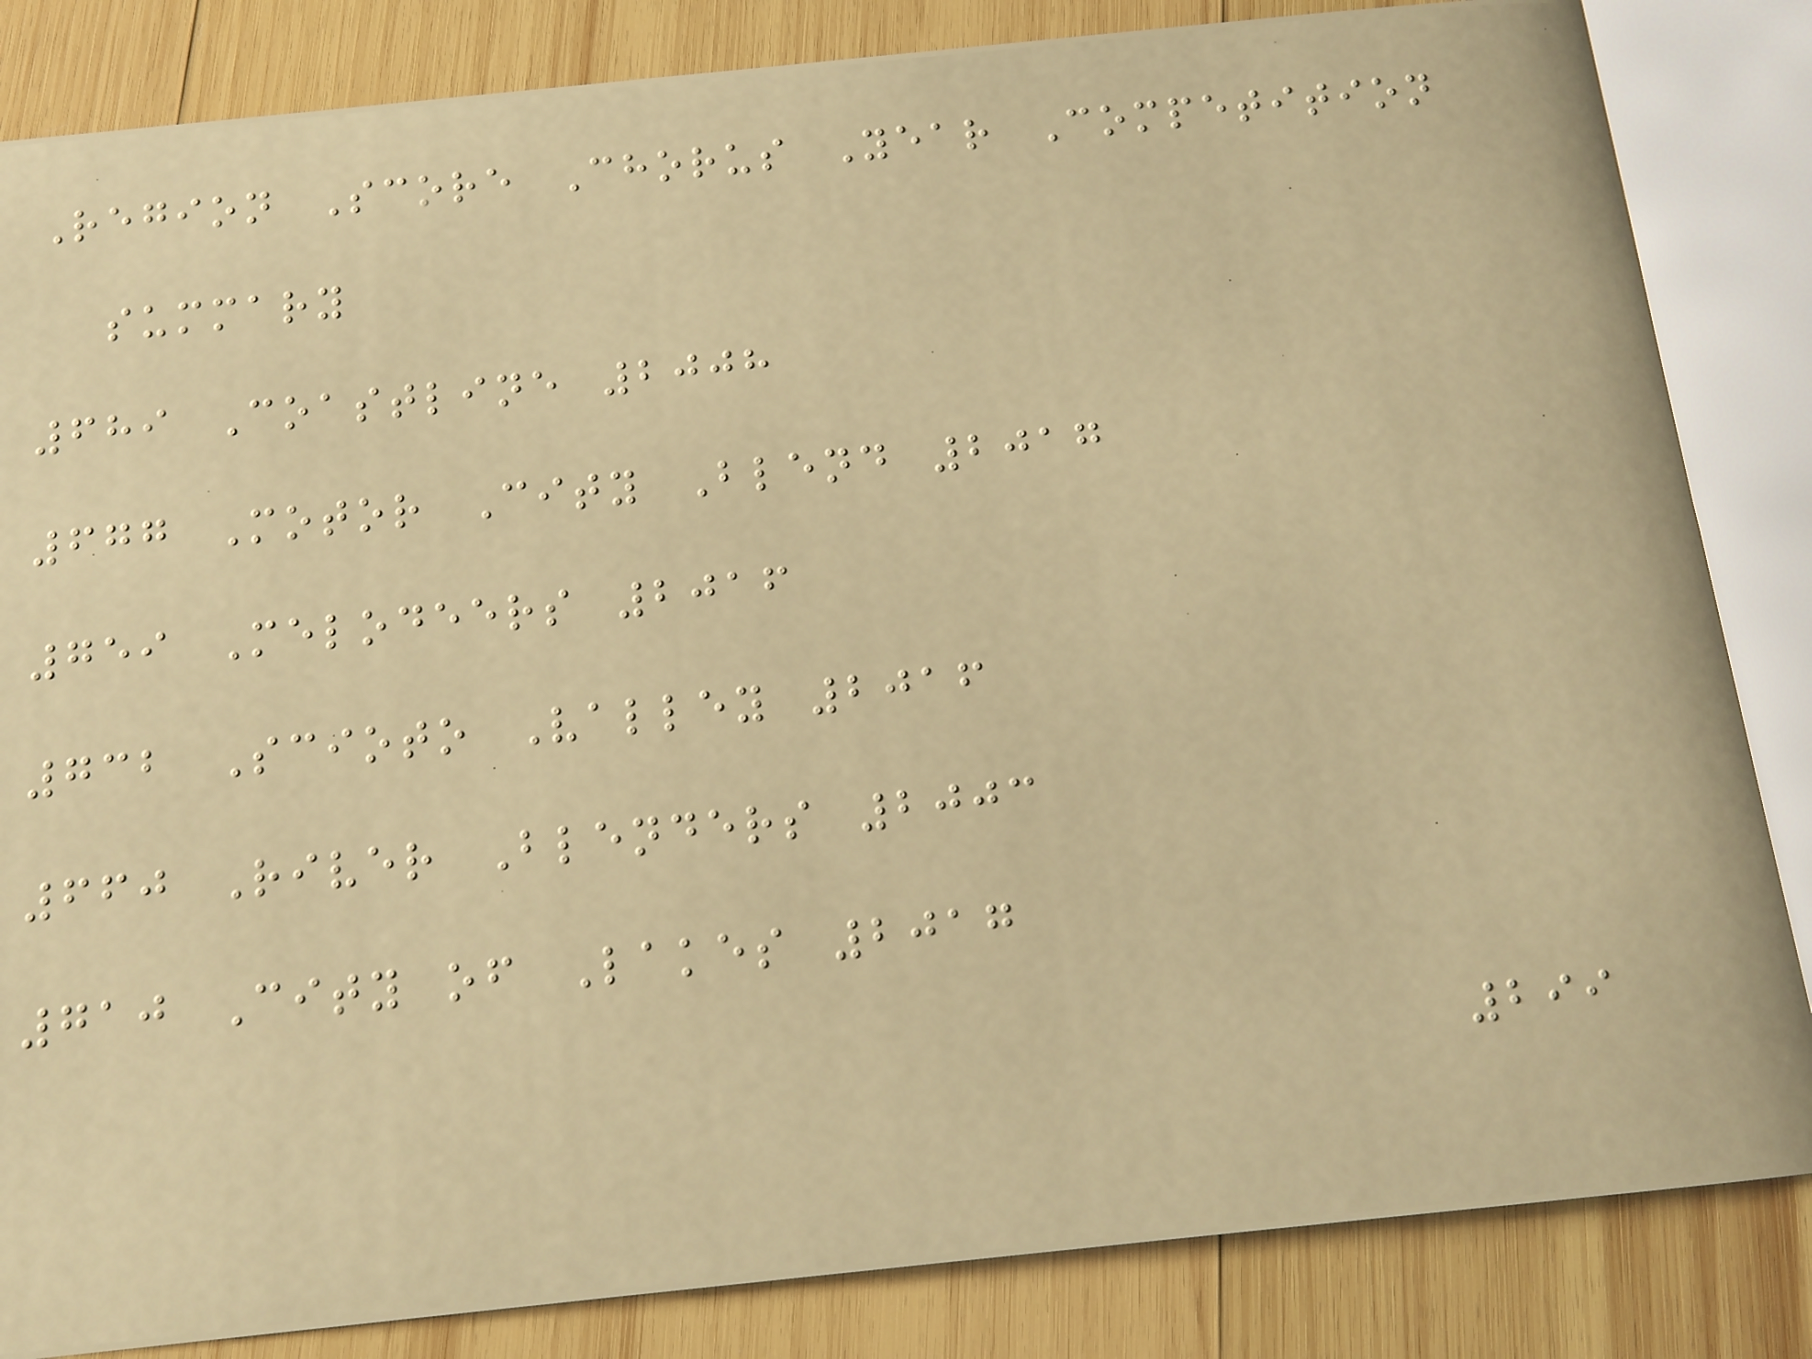Region Score Chorus Year Competition
summary
689 Coastline 2008
677 Motor City Blend 2017
759 Melodeers 2016
732 Scioto Valley 2016
660 River Blenders 2003
710 City of Lakes 2017
299
